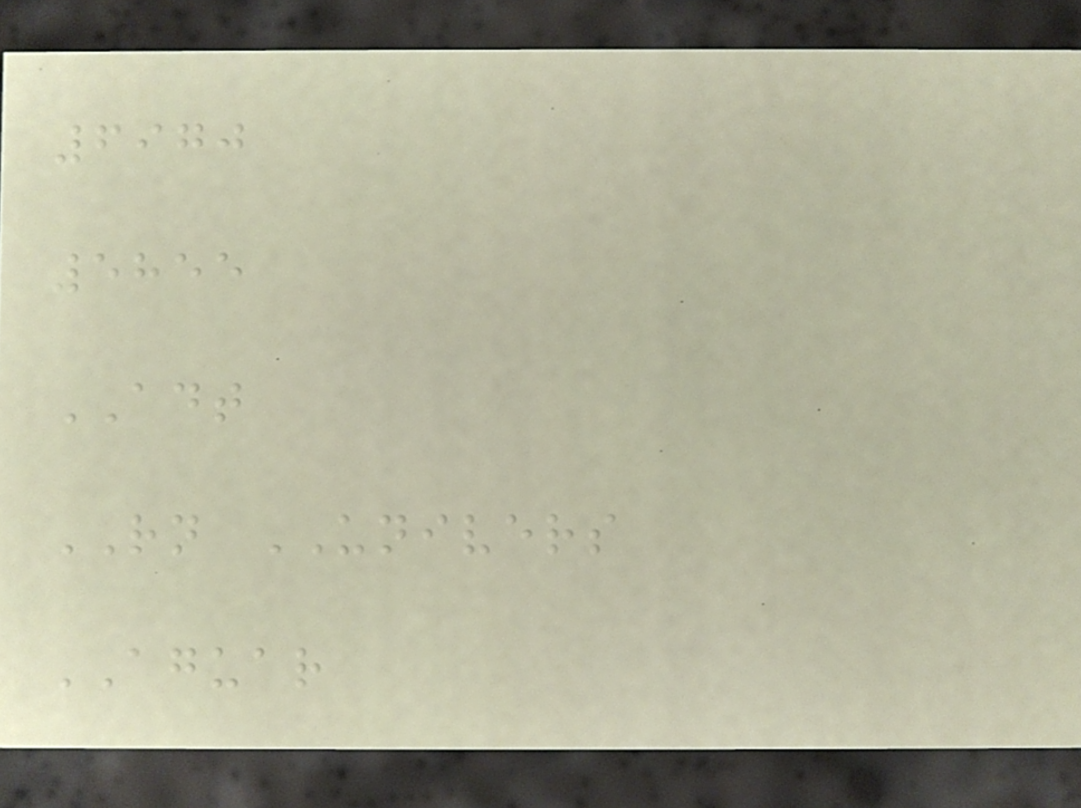6970
5855
ADT
RN UNIVERS
AGUAR
